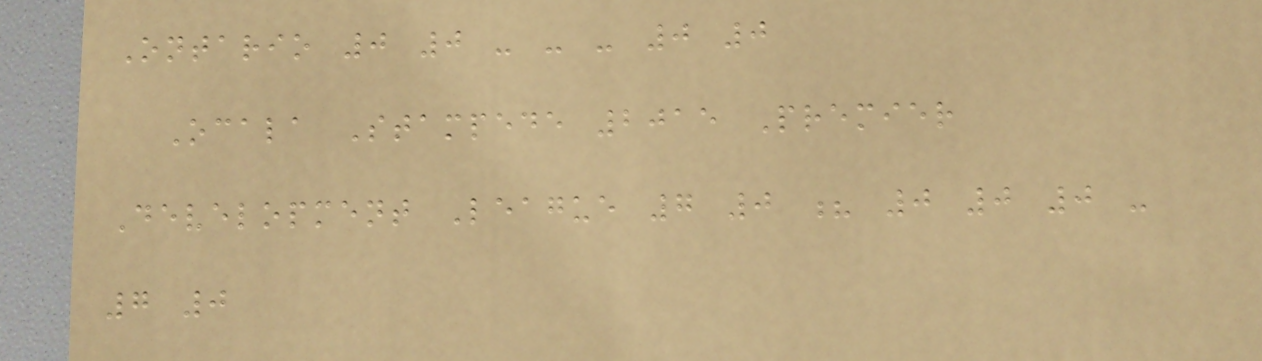Ontario 0 0 - - - 0 0
Ocala Stampede 2015 Premier
Development League 7 0 ? 0 0 0 -
7 0
